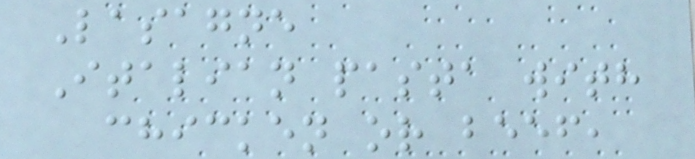Lasagne
Italian pasta with
chicken or beef,
